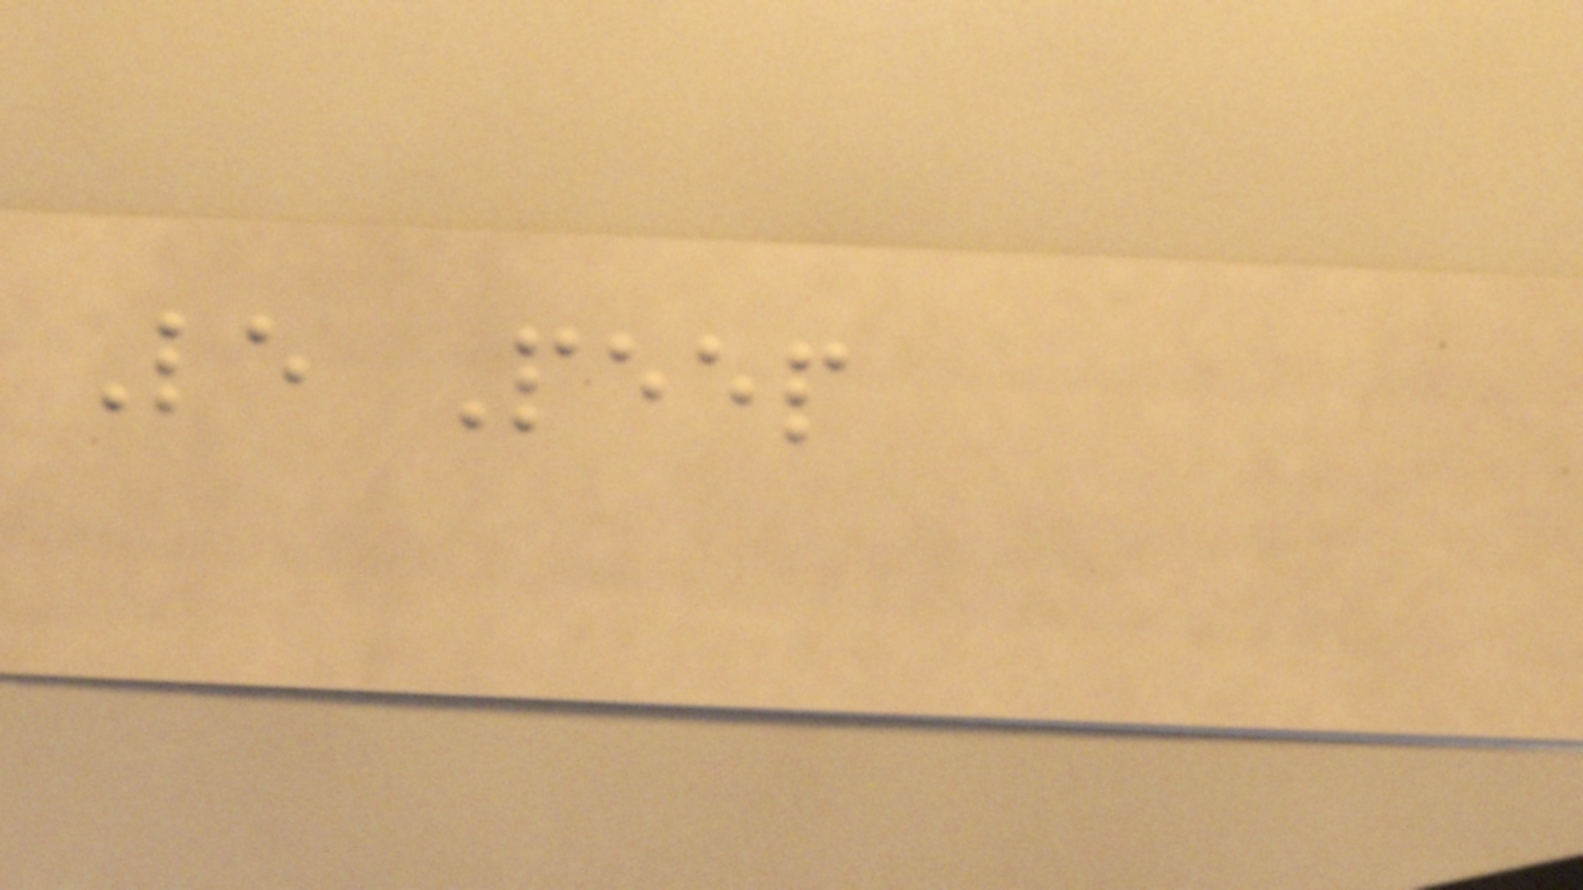Le Peep
